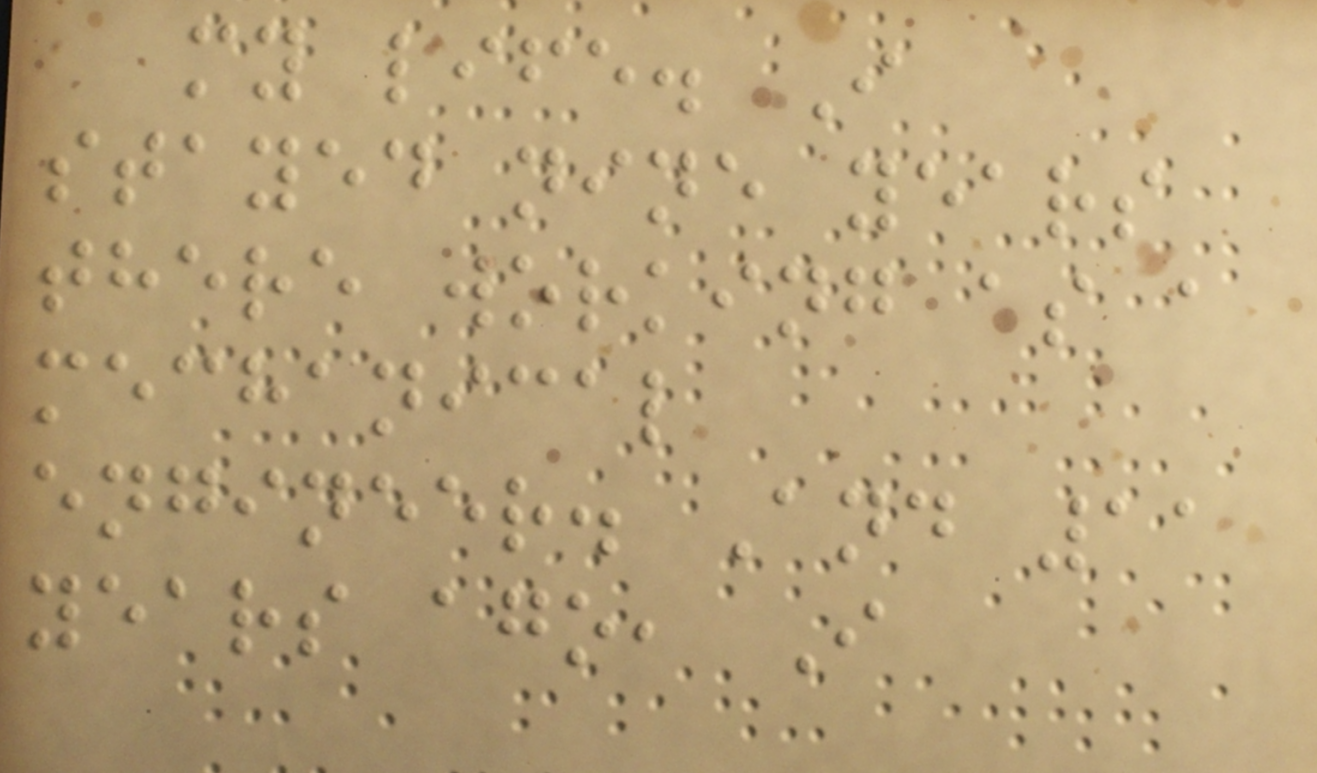my life. I
stayed nine years
there working as a
mechanical
engineer. And 11
years ago, I
